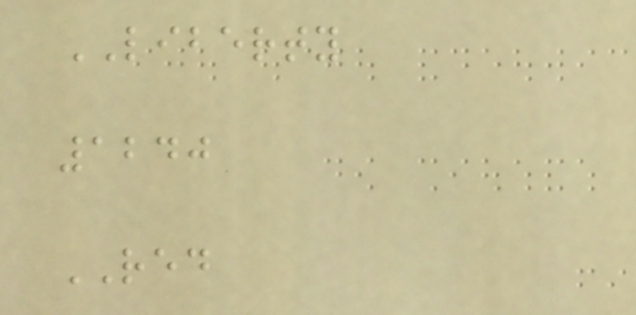LIBERTY
1240
RED
